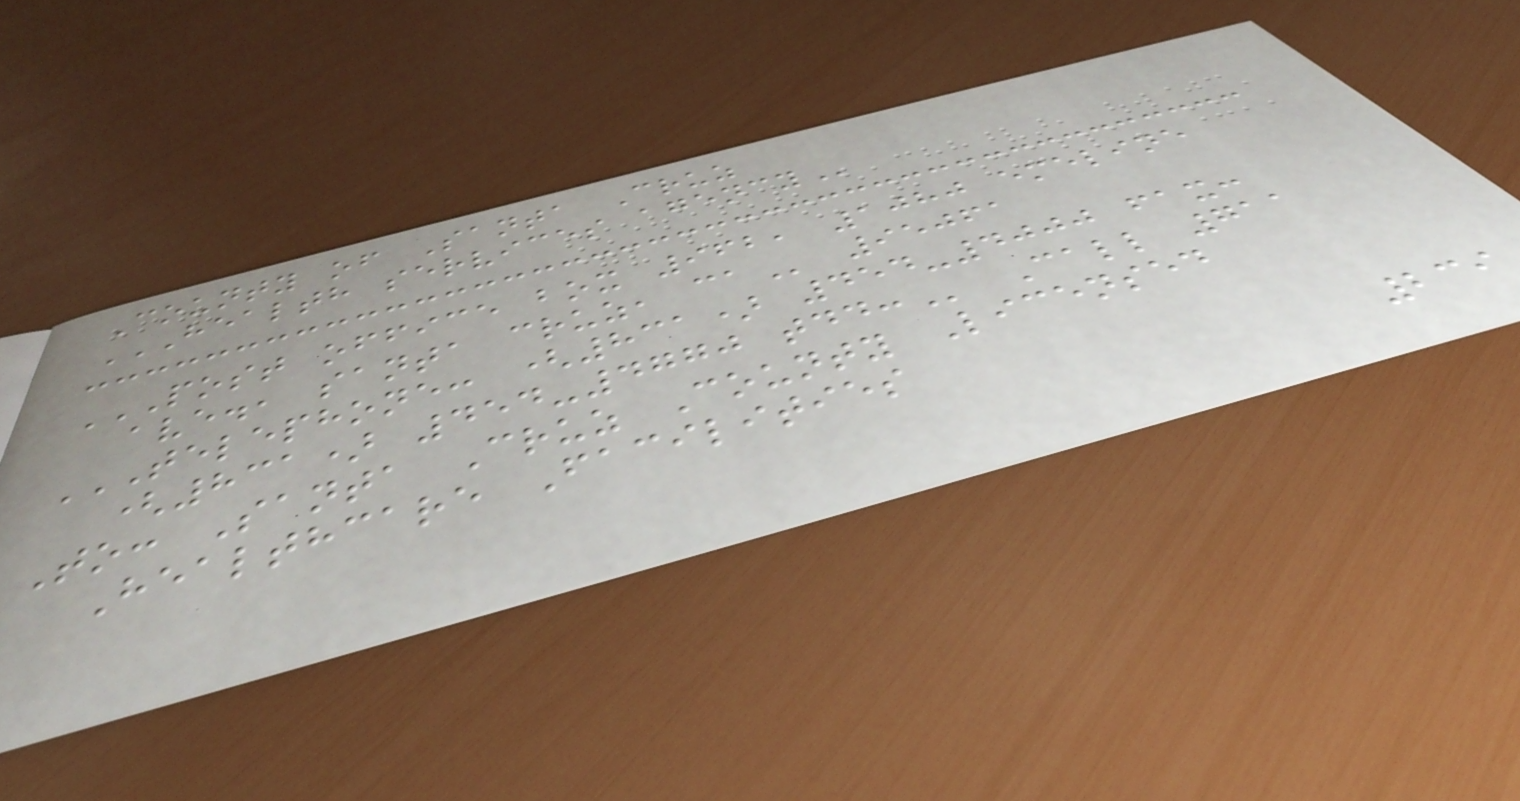County of Santa Cruz
HEALTH SERVICES AGENCY
POST OFFICE BOX 962, 1080 EMELINE
AVE., SANTA CRUZ, CA 95061
TELEPHONE: (831) 454-4000 FAX:
(831) 454-4770 TDD: Call 711
To: Santa Cruz County Licensed
Healthcare Facilities
239
